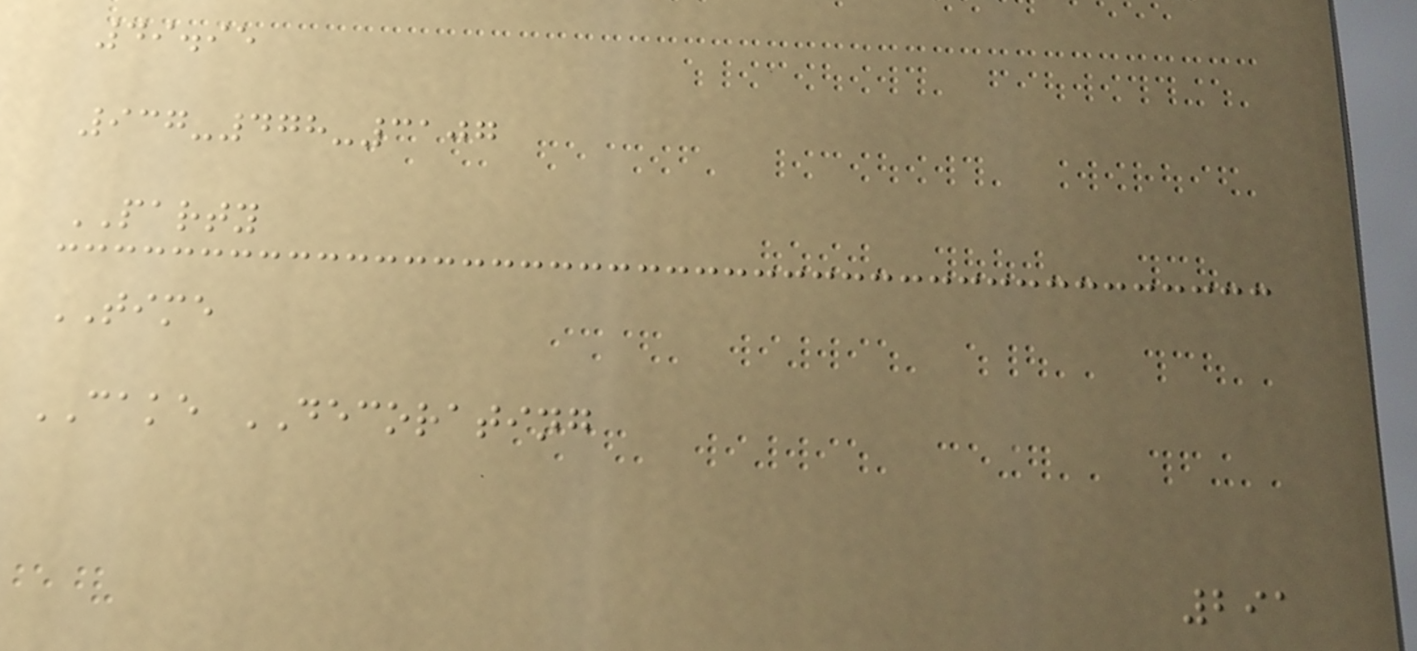49.95
937-478-3107
PARTY
TIME
CAKE DECORATING
291
